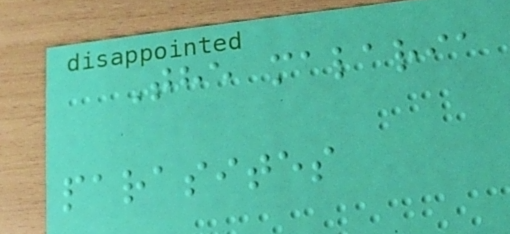The malaria
parasites
